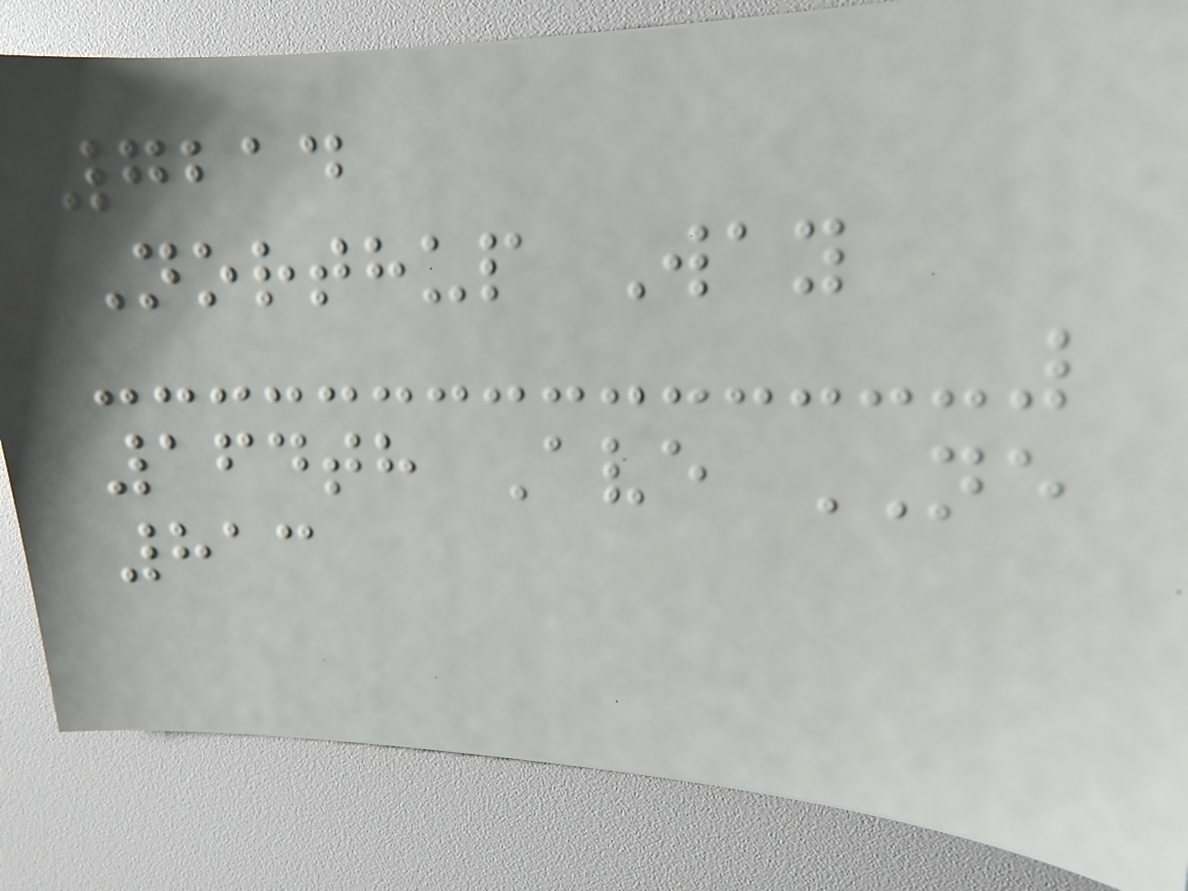7214
Northup Way
164th Ave NE
813
